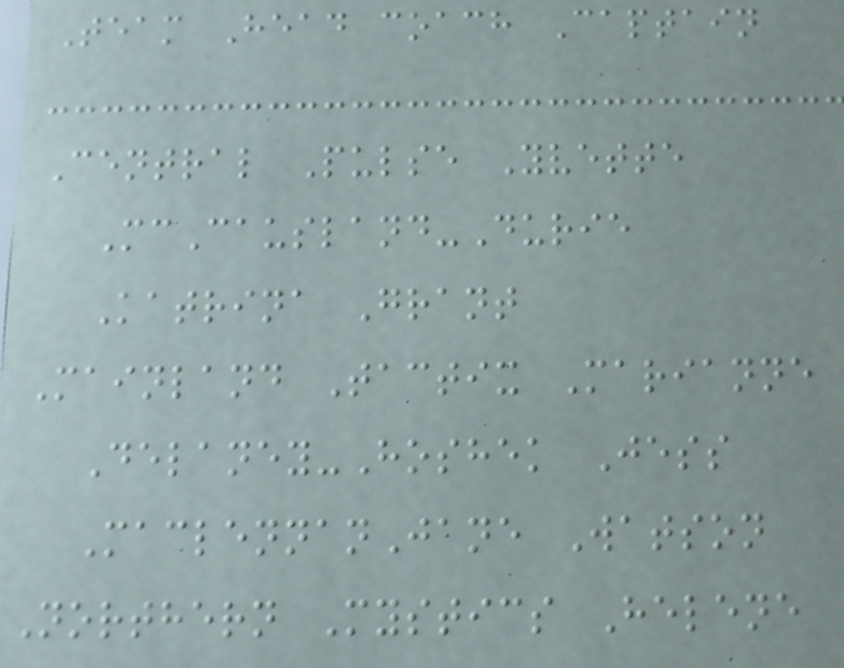Team Head coach Captain
Central Pulse Yvette
McCausland-Durie
Katrina Grant
Mainland Tactix Marianne
Delaney-Hoshek Jess
MaclennanJane Watson
Northern Mystics Helene
